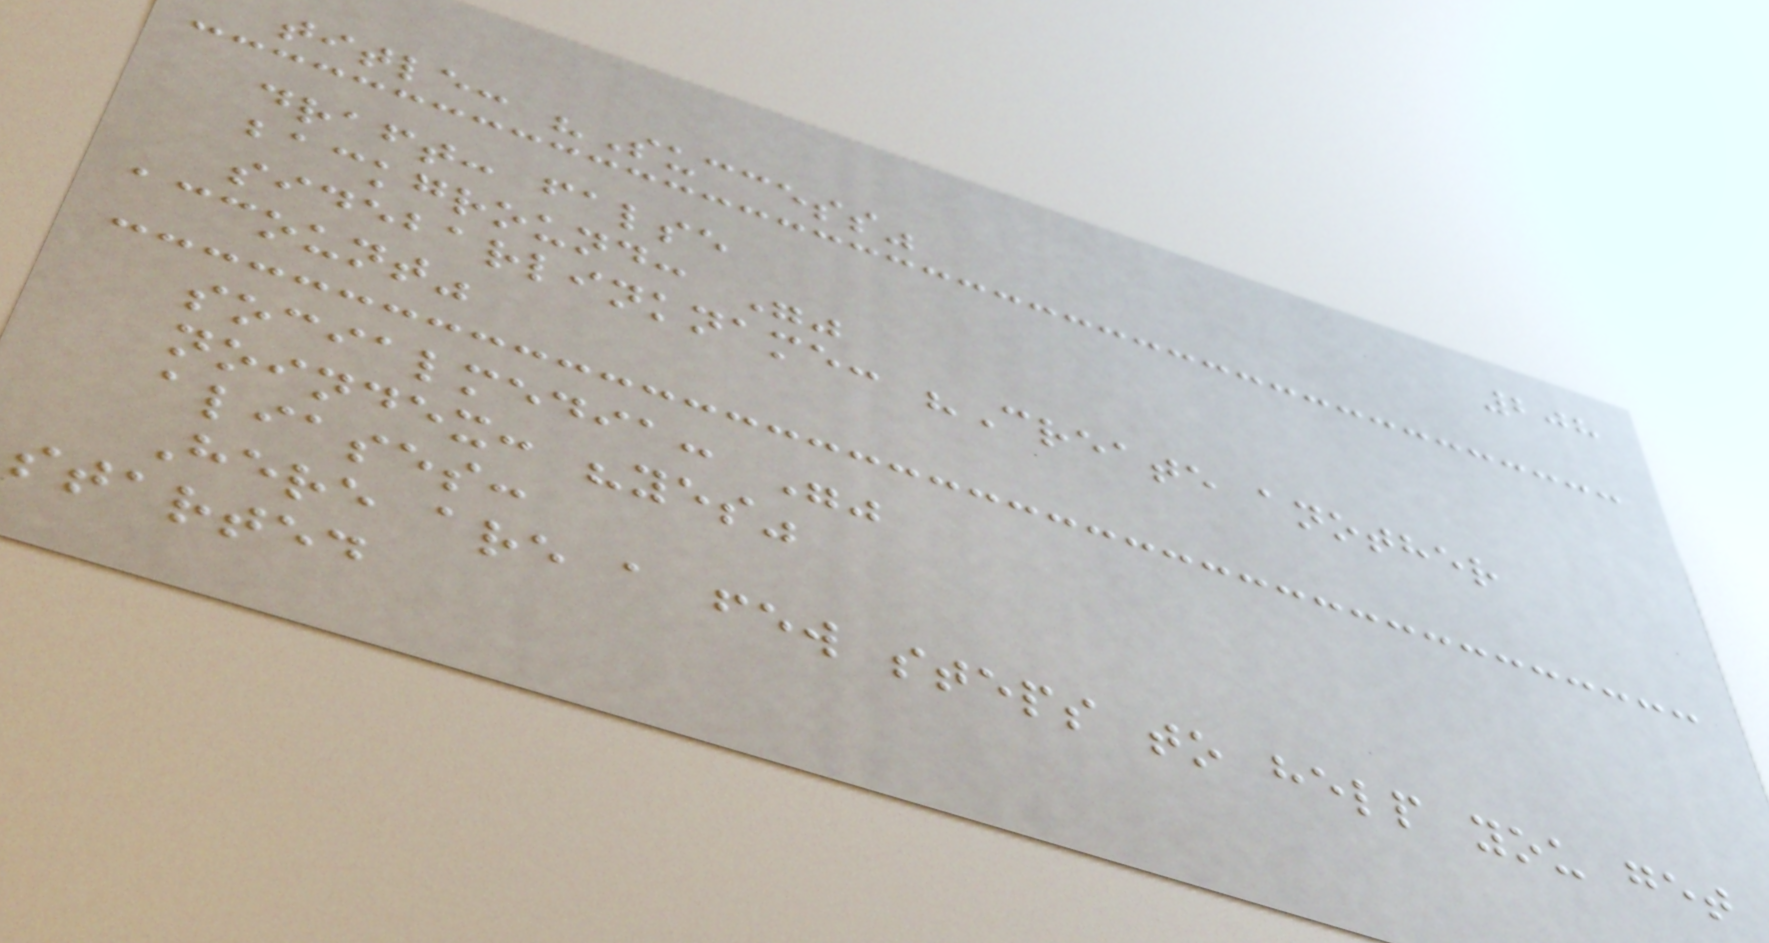208
title: "Success"
draft: false
background: ""
sidebarlinkname: "Create another
account"
socialmedia: ""
noindex: "yes"
aliases:
Here are a few steps to help you get
started
